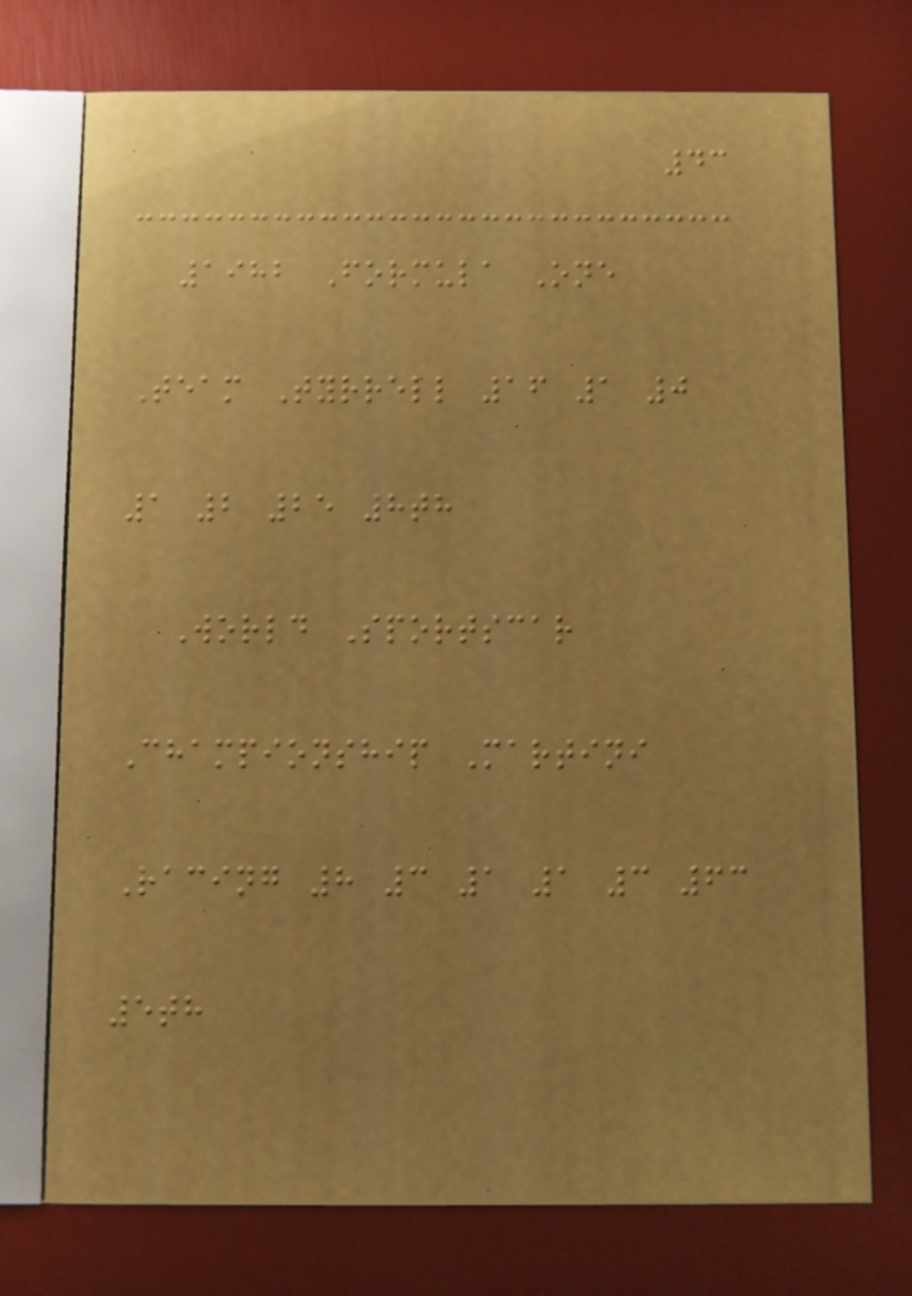43
1982 Formula One
Team Tyrrell 16 1 0
1 2 25 8th
World Sportscar
Championship Martini
Racing 8 3 1 1 3 63
5th
